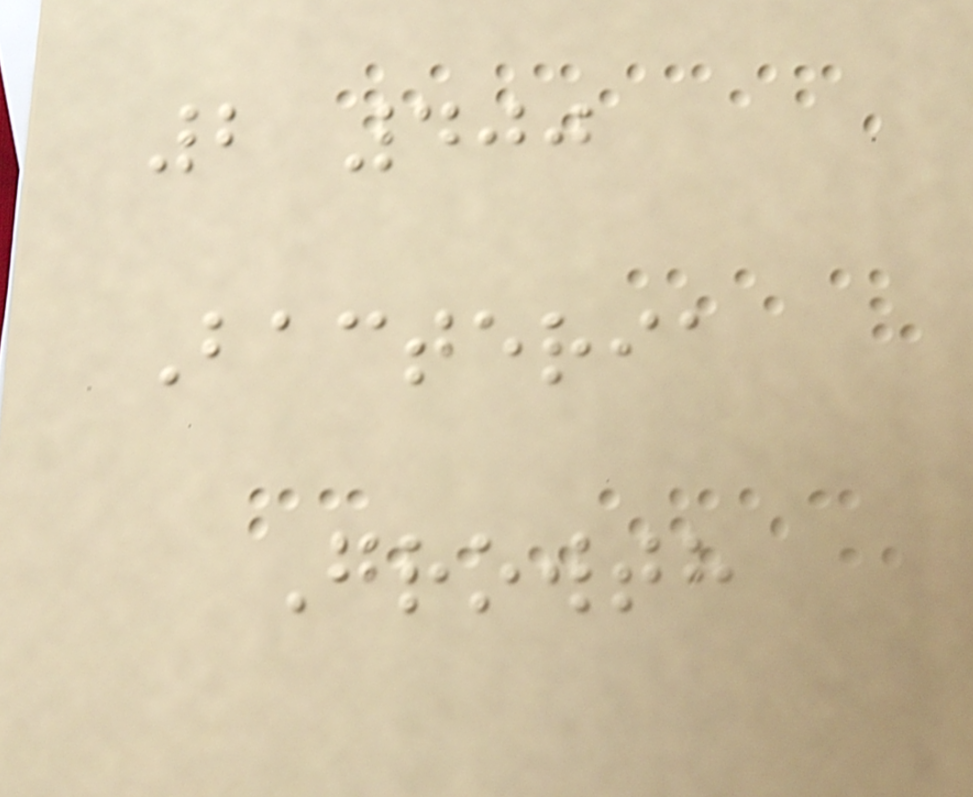2 400
Bacteria
Growth
